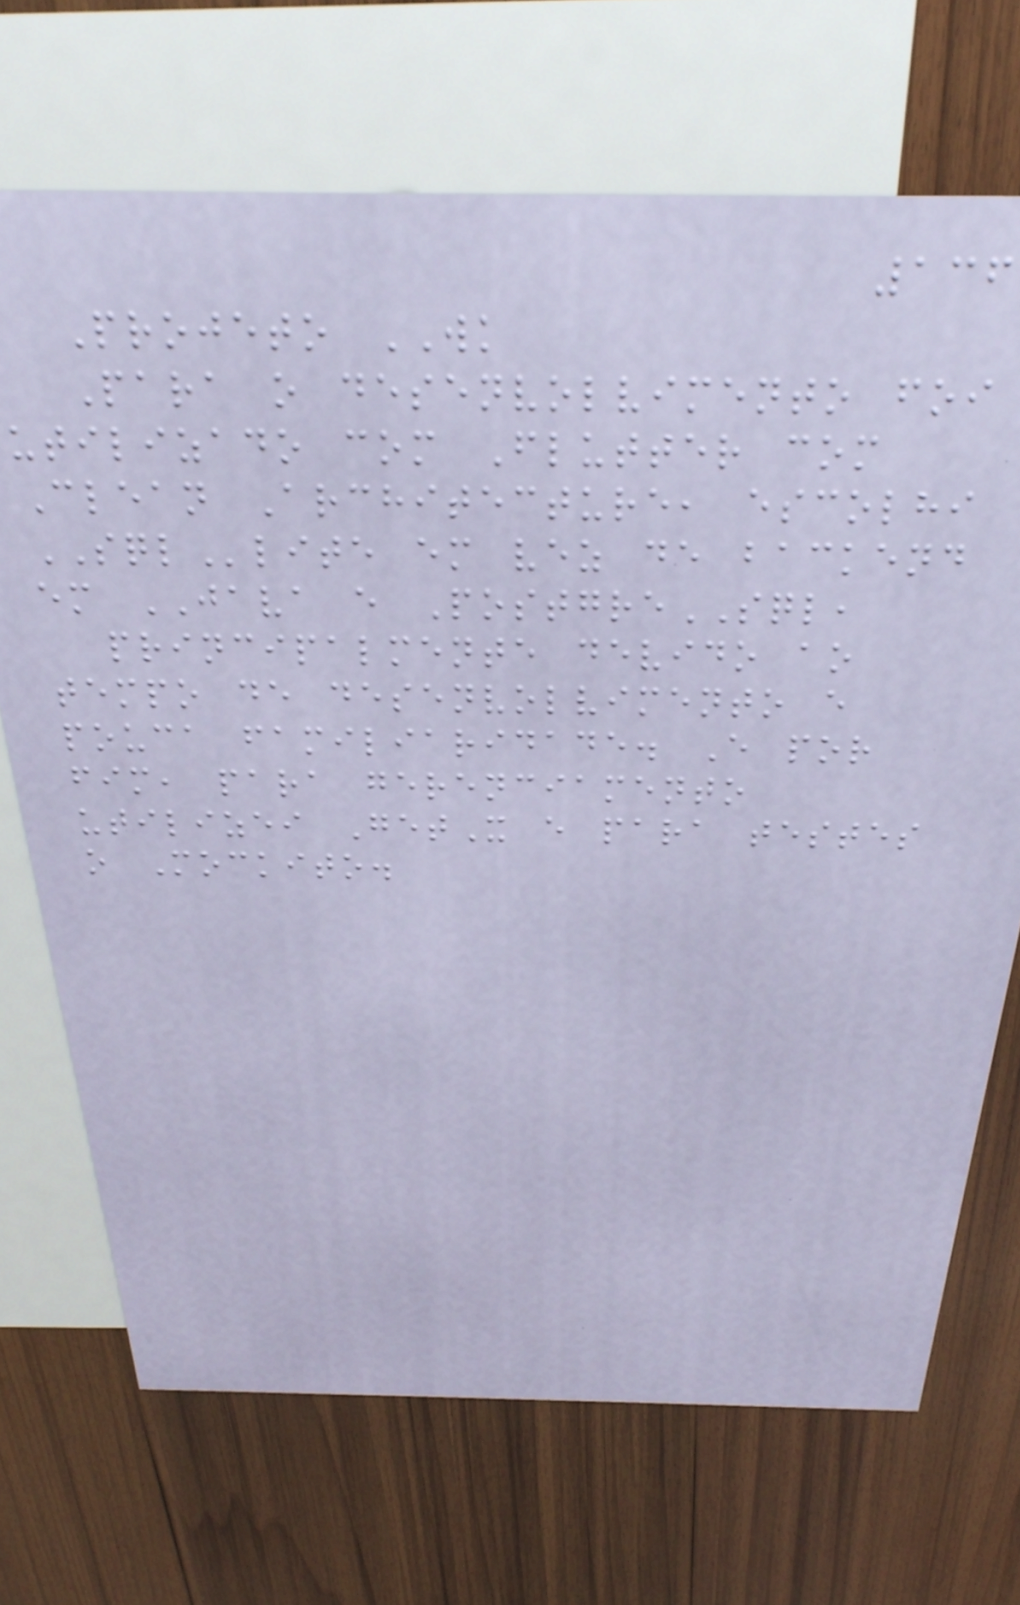136
Projeto WK
Para o desenvolvimento foi
utilizado com Flutter com
Clean Architecture, escolhi
SQLlite em vez de backend
em JAVA e PostgreSQL,
principalmente devido ao
tempo de desenvolvimento e
pouca familiaridade. E por
fim, para gerenciamento
utilizei GetX e para testes
o Mockito.
